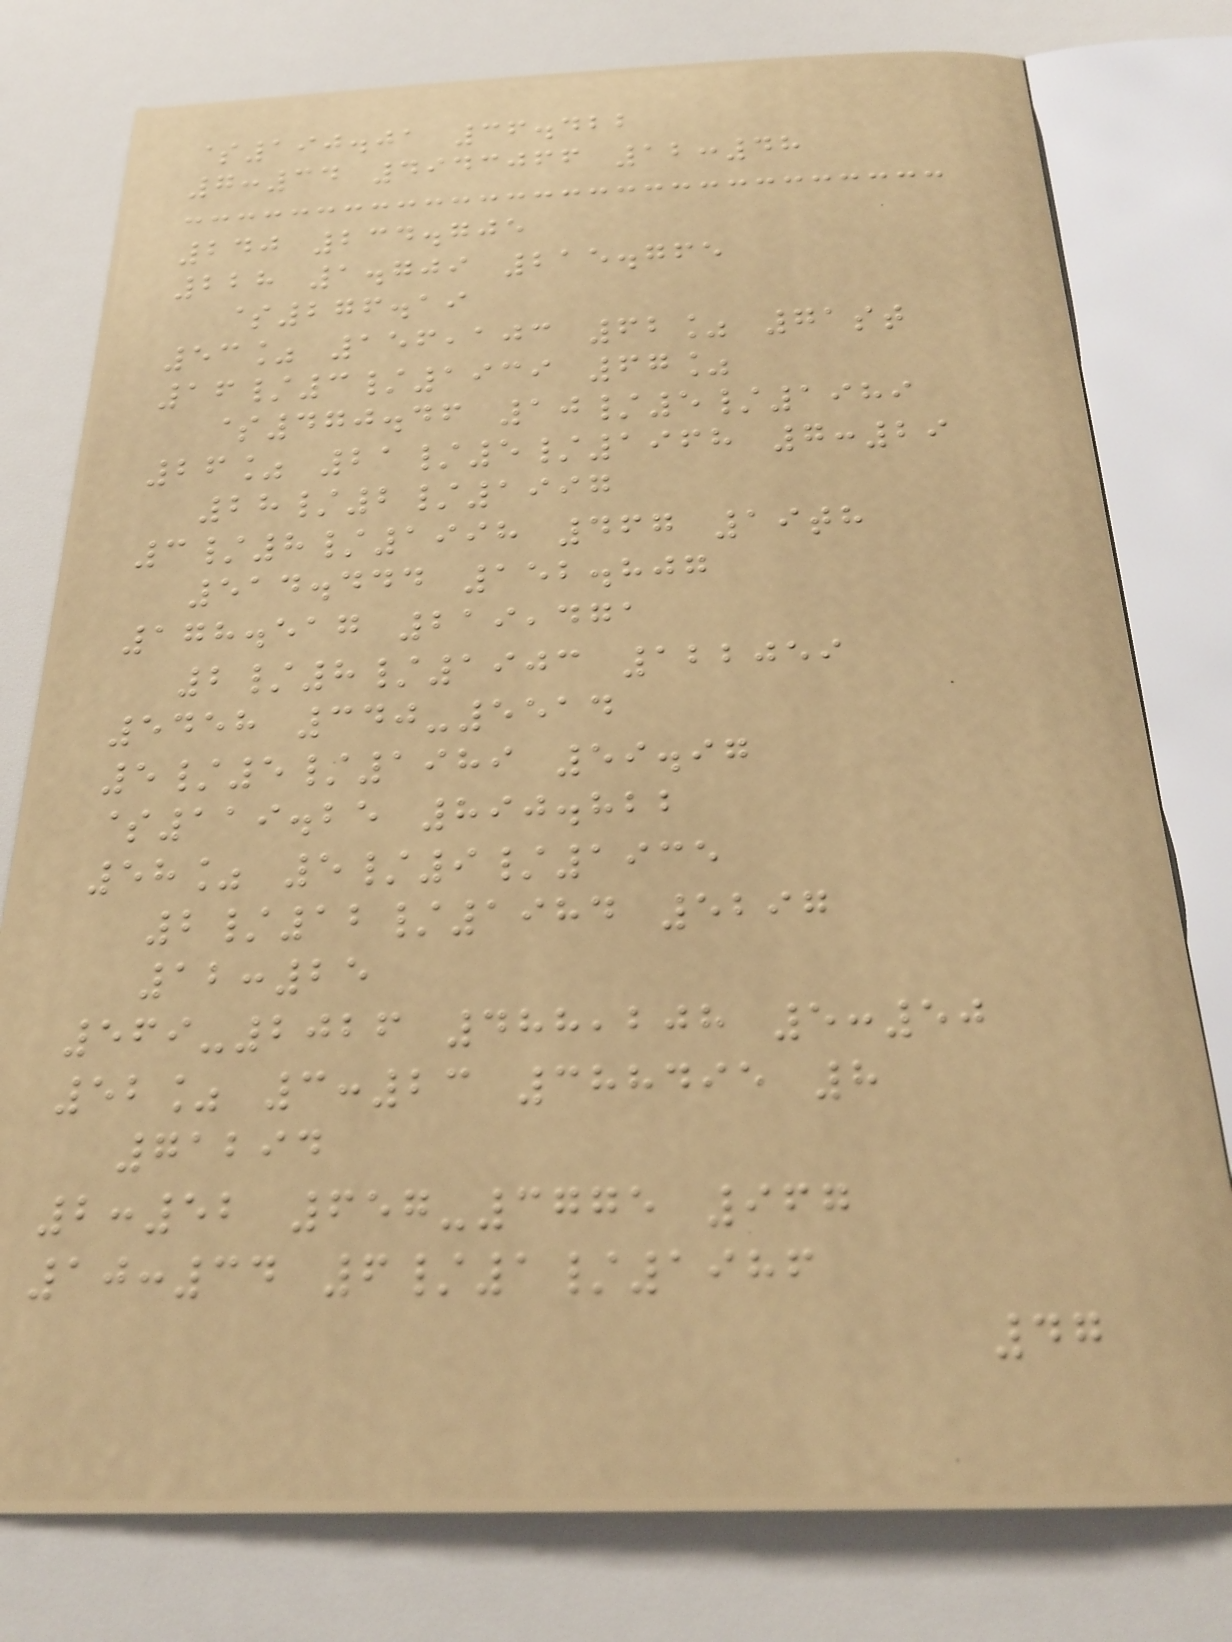$190.01 36.422
7:34 4943066 12:48
240 234.705
228 1.709 215.765
$276.19
53% 156,103 62% 71st
16/3/1939 67%
$470.46 10/5/1989
26% 21/5/1968 7:29
28/2/1997
3/8/1998 467 19th
514.444 152.807
178.517 219,471
2/8/1903 122059
5458 340-5514
5/5/1989 59.97
$119.25 890.822
58% 5/9/1935
2/12/1984 5297
12:25
569-2026 488,208 5:50
52% 3:23 388495 8
71294
2:52 657-3775 967
10:34 6/1/1986
47
